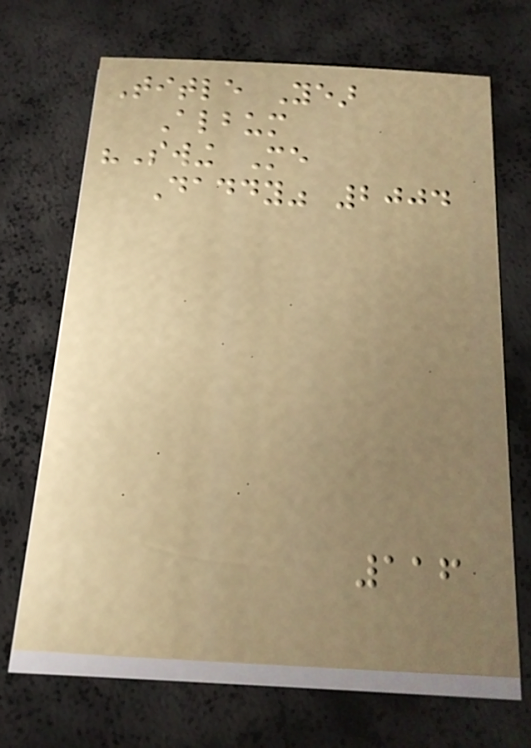Title Year
Album
"Swing Me
Daddy" 2004
116
